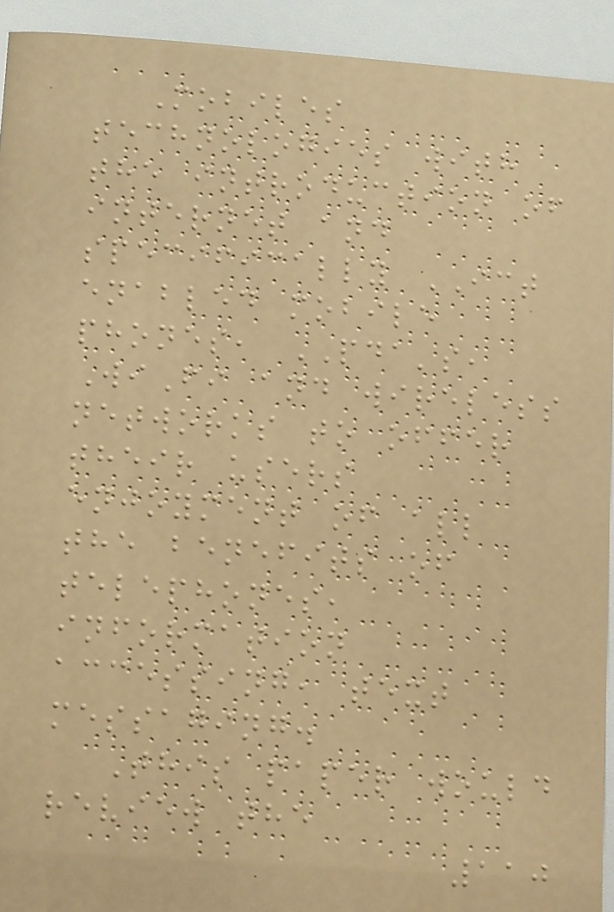Mobiles
technologies with
the introduction of
internet and
specifically ICT
enabled mobile
phones, PDA's,
WiFi and wireless
networks to offer
their users
enjoyment of all
the benefits of
telephones,
information
accessing, text
messaging.
This paper would
review the
110
